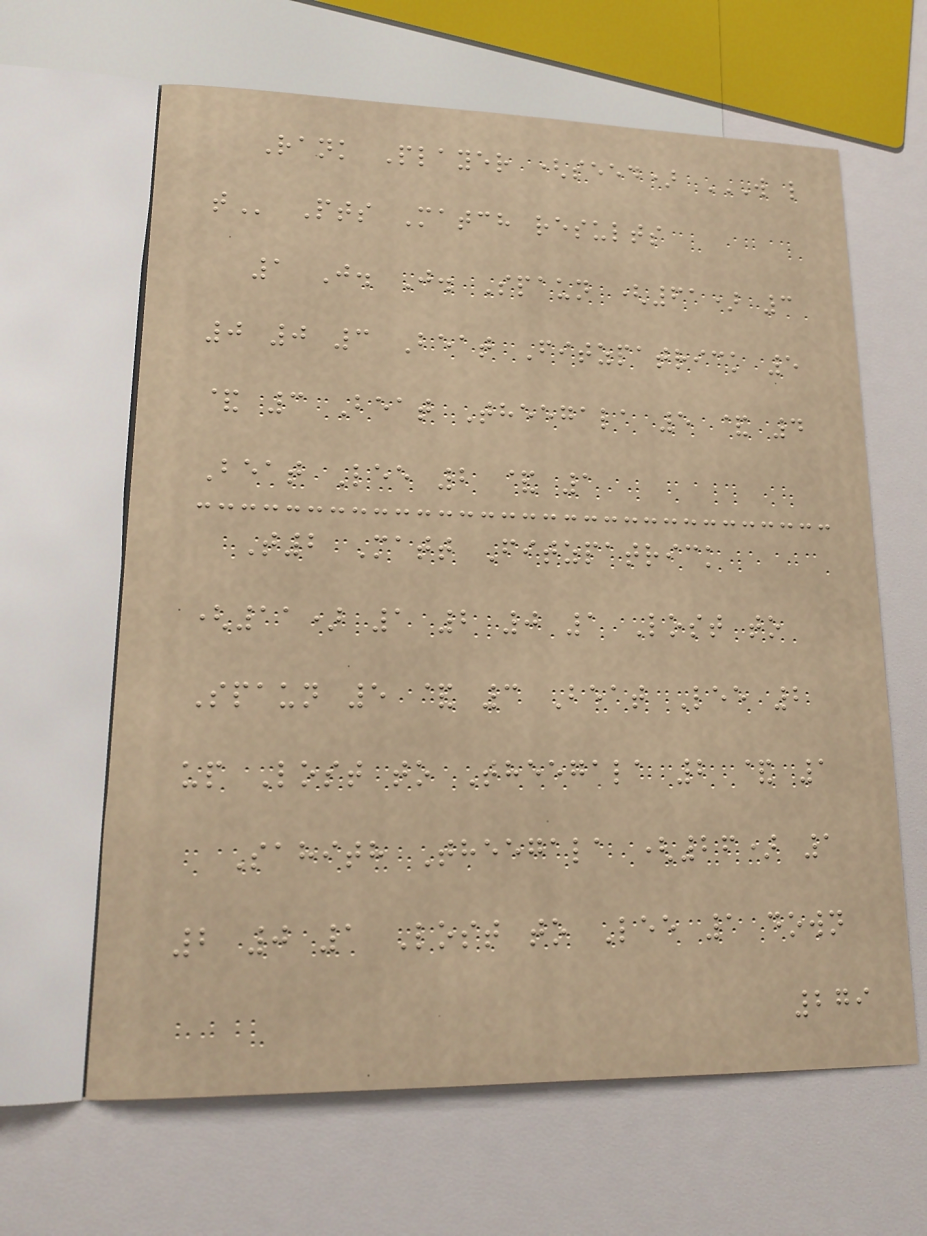Rank Player (seed) W L
T Pts Match results
1 J. J. Spaun (61) 3
0 0 3 Beat Fitzpatrick 5
& 3 Beat Theegala 5 & 4
Beat Lee 2 & 1
T2 Matt Fitzpatrick
(11) 1 2 0 1 Lost to
Spaun 5 & 3 Beat Lee 2
up Lost to Theegala 2 & 1
Sahith Theegala (26) 1
2 0 1 Lost to Lee 1 down
279
